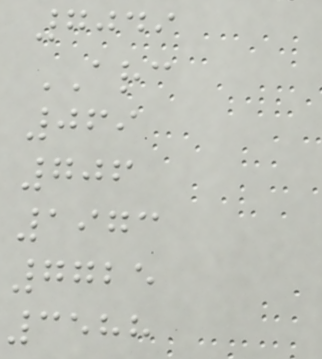7049
ARC
069
706
1973
7725
3588
